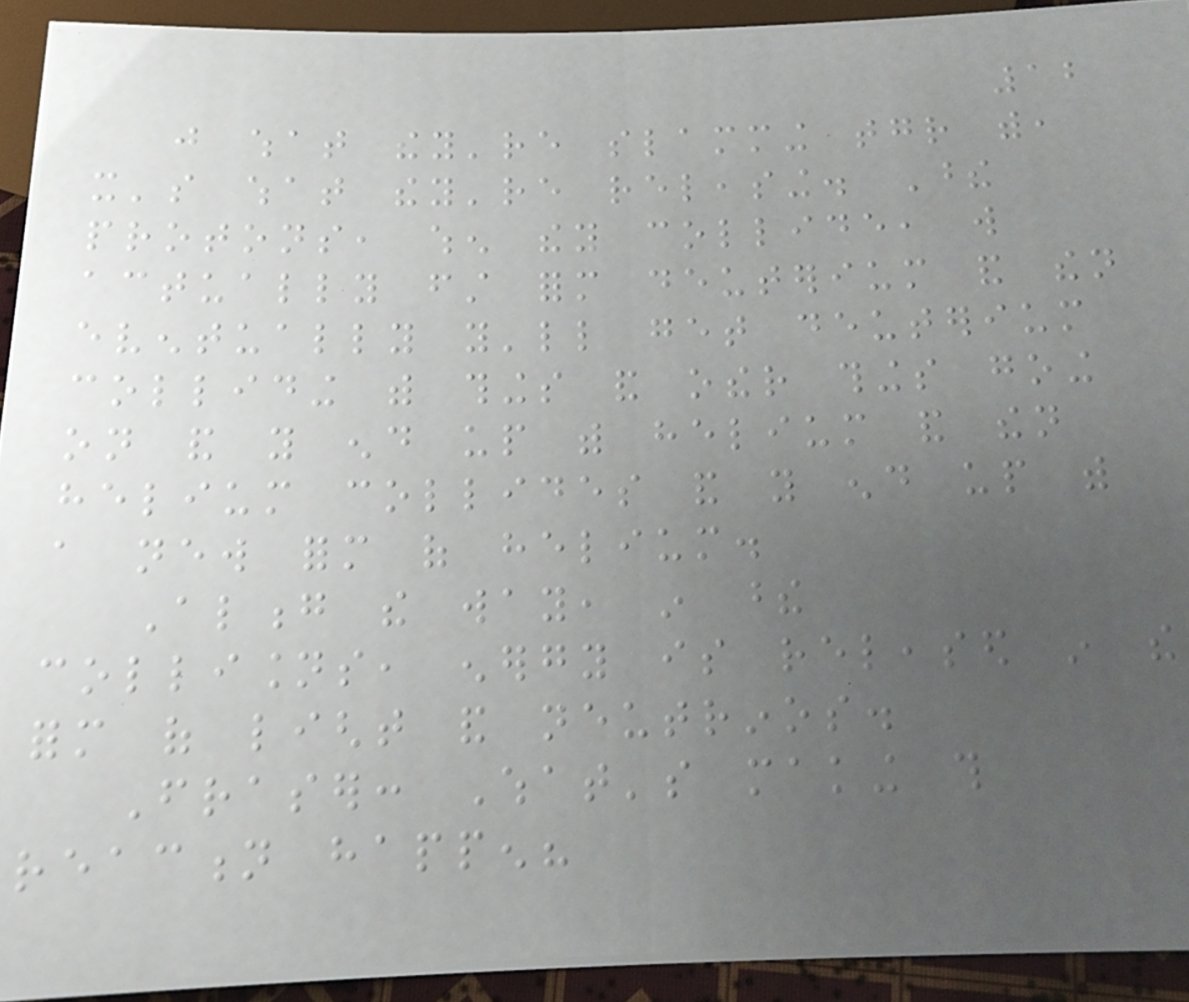12
just what they're slamming together with,
it's what they're releasing. These
protons, when they collide, will
actually first form deuterium and then
eventually you'll get deuterium
colliding with things and other things going
on and you end up with helium and then
helium collides and you end up with
a new form of helium.
Along the way, in these
collisions, energy is released in the
form of light and neutrinos.
Fraser: What's making this
reaction happen?
